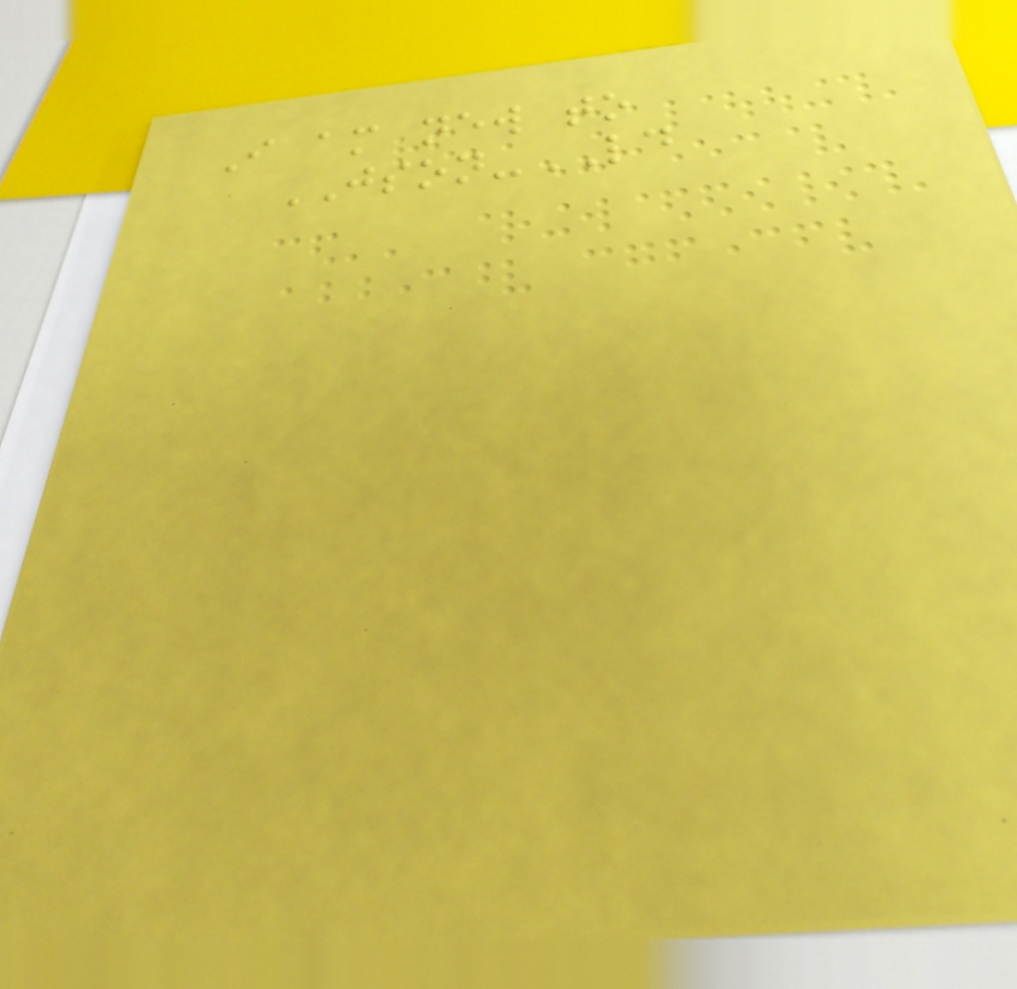I am new to
JSON-LD
